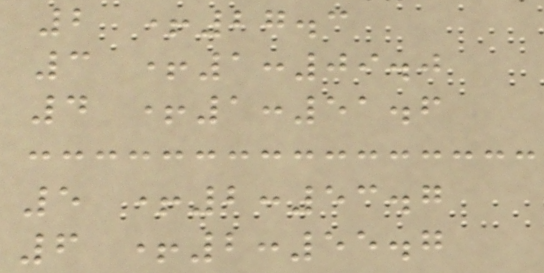2 +27.3
3 +1:09.0
4 +1:51.6
5 +2:53.7
6 +2:55.7
